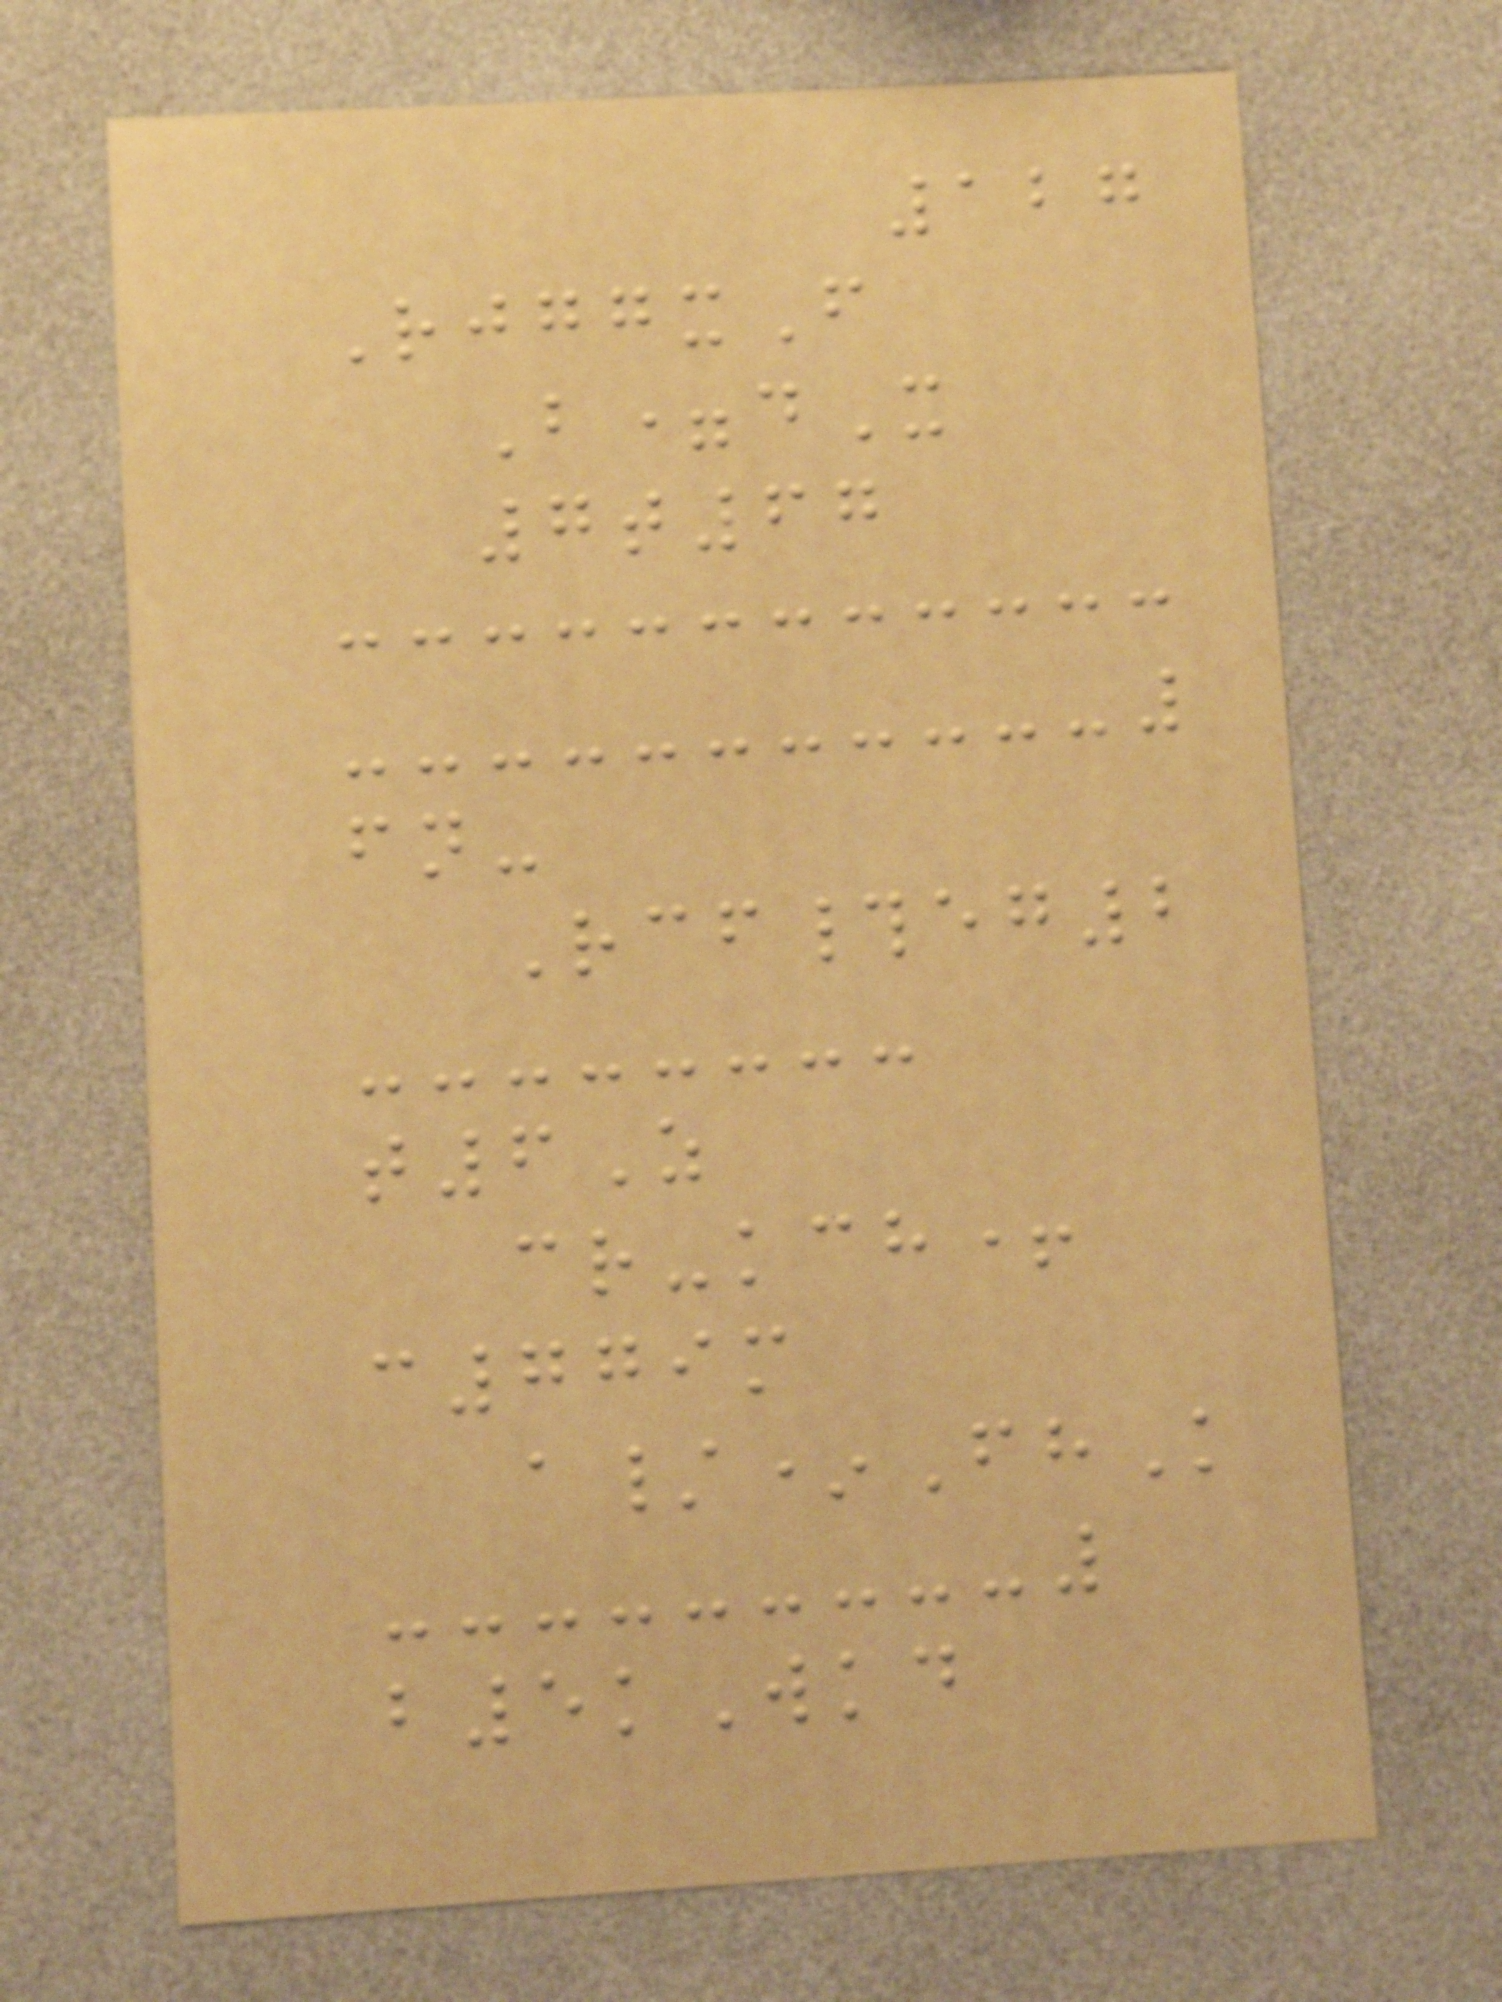127
RjggxF
B=dX
7t67
fn-
Rcf#eg2
t6Z
cr-kch+
c779m
a/*FhK
b5kWkd
